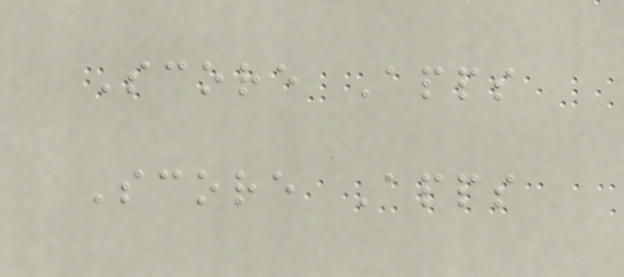Score Apps
Score Apps
